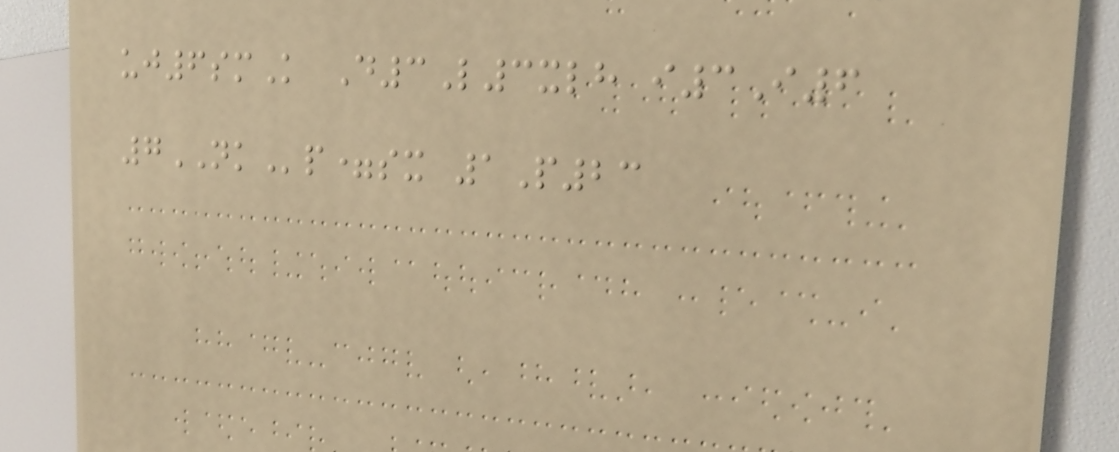uj6smK D3L3xlh i3I6
7NKp=sx 1P23
